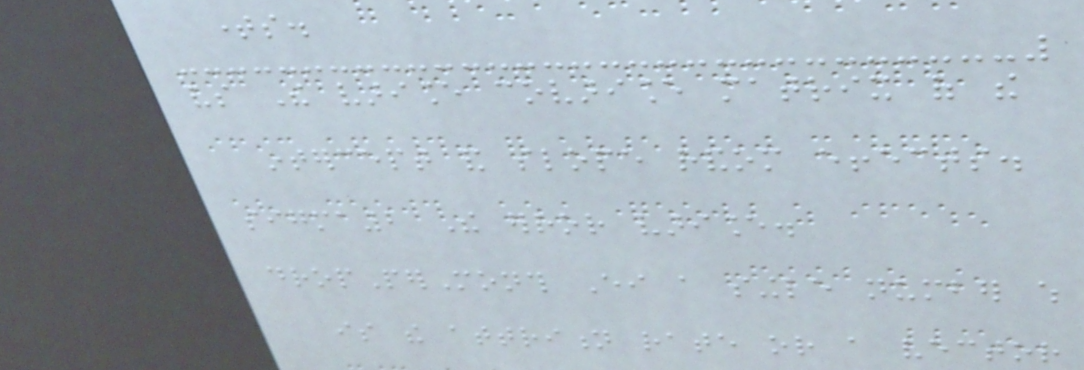times.
vs The variance covariance matrix of the
intercept and slope random effects.
sigma2 The error variance.
dropPerMonth Either a single number which
is the attrition rate or a vector
